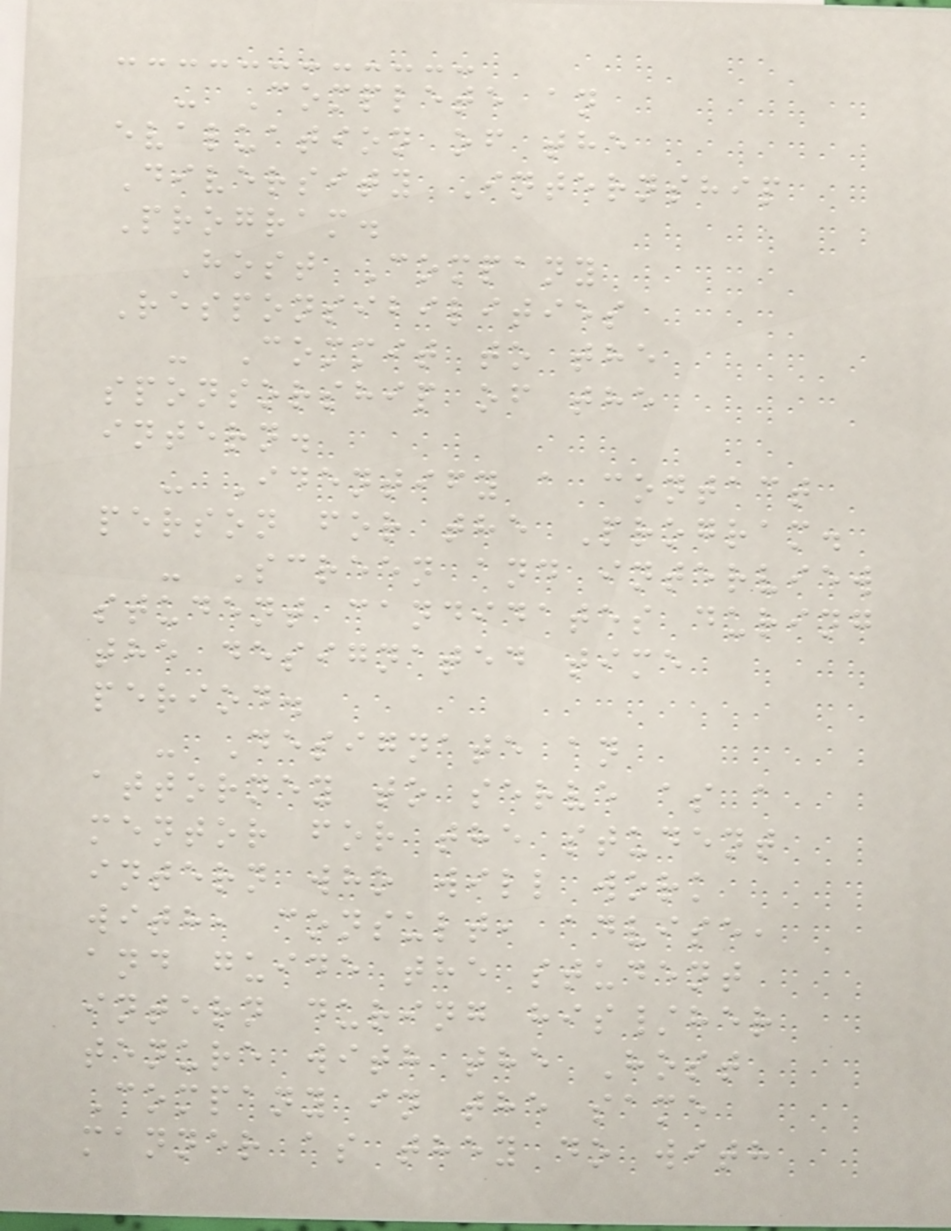- Complete an
evaluation of the
Diversity Internship
Program.
Host Company
Responsibilities
- Commit to the
sponsorship of the
intern.
- Identify a contact
person for the Program.
- Screen and interview
student candidates during
the designated time
period.
- Designate an
attorney to serve as a
mentor for the student
intern who will work
with, consult, advise,
and guide the student
intern during his/her
tenure with the Host
Company in the same
manner as they do with
